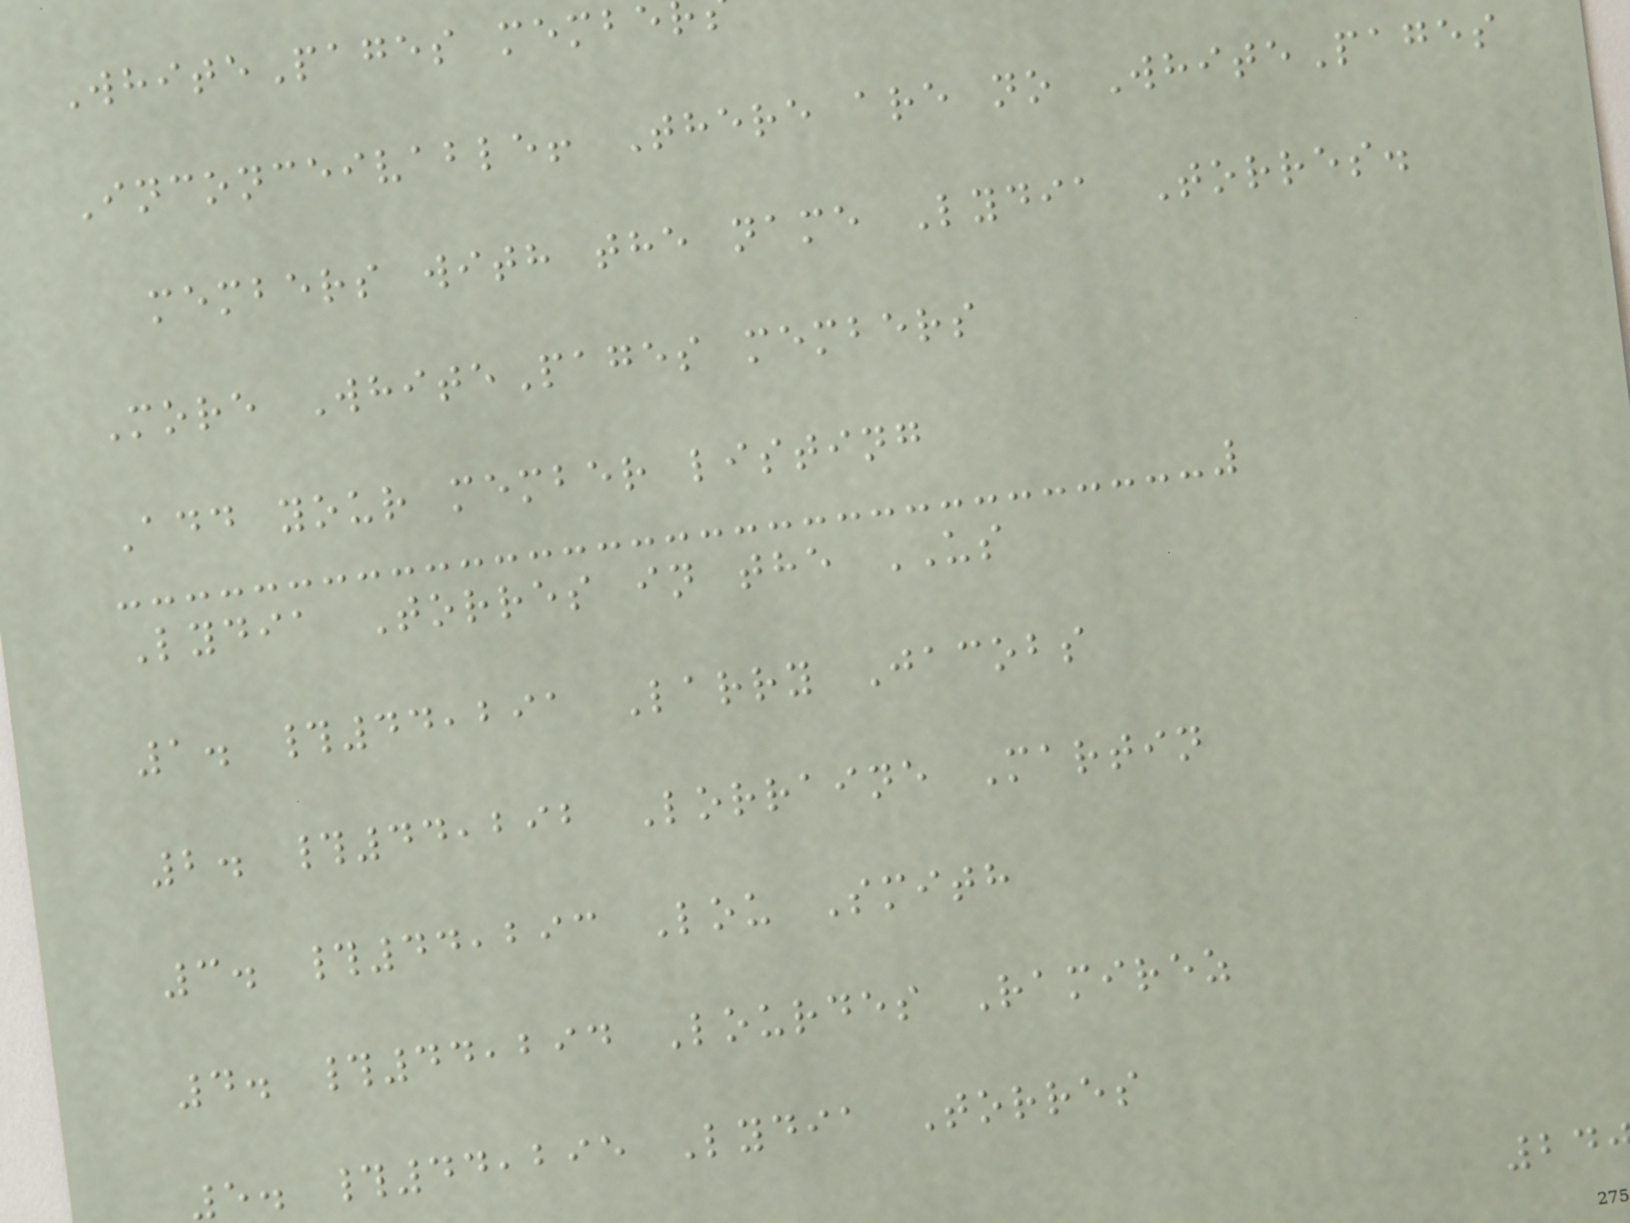WhitePages membe
Inconceivable! There are no WhitePages
members with the name Lydia Torres.
More WhitePages members
Add your member listing
Lydia Torres in the US
1. #44,291 Larry Jacobs
2. #44,292 Lorraine Martin
3. #44,293 Lou Smith
4. #44,294 Lourdes Ramirez
5. #44,295 Lydia Torres
